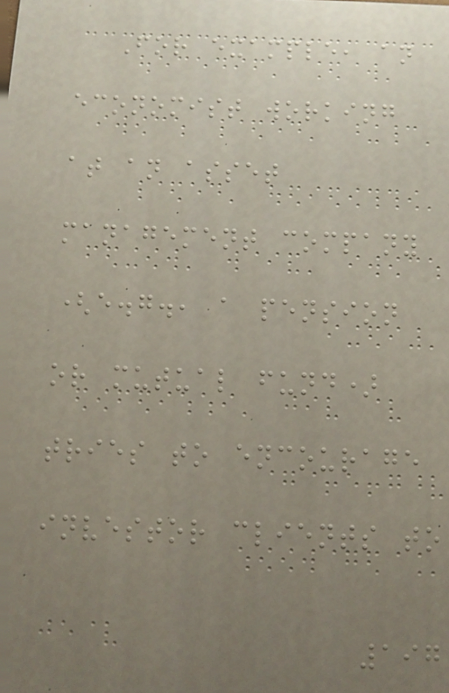For example, an
economist working
at an asset
management company
(e.g., a pension
or mutual fund)
tries to encourage
investor clients to
197
